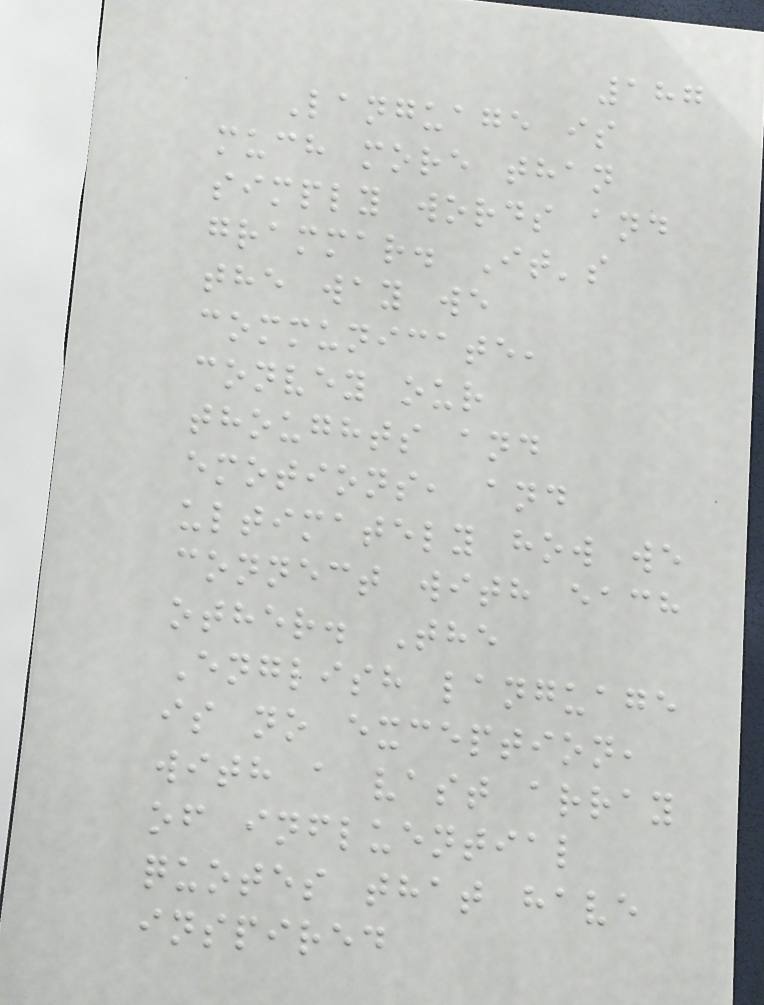187
Language is
much more than
simply words and
grammar. It's
the way we
communicate,
convey our
thoughts and
emotions, and
ultimately how we
connect with each
other. The
English language
is no exception,
with a vast array
of influential
quotes that have
inspired
